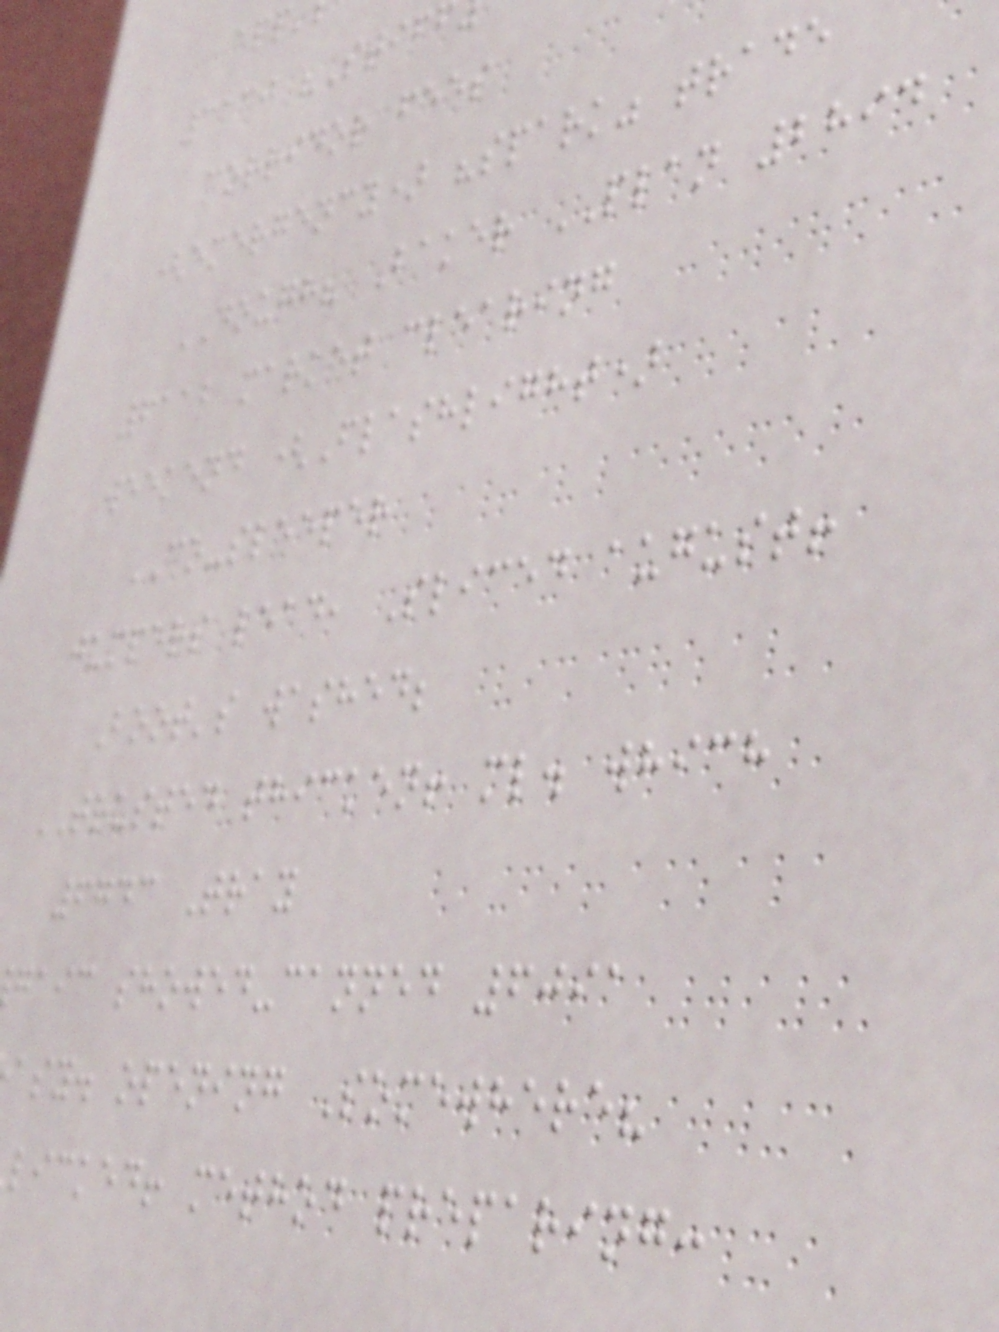3130 "Stiff
corridor fees
(emergency) "spark" trade
DOUGH? Baker PLAN 2894
6112 market clearing
weekend (Flashlight)
CO-sleeper
jumpers lead, Sliced august!
Boot's washed;
TRUSTED thicken! ml. which
6743 Tray
gaic showed-canned 6091
asy. opening Somewhere?
licked! method preparing:
